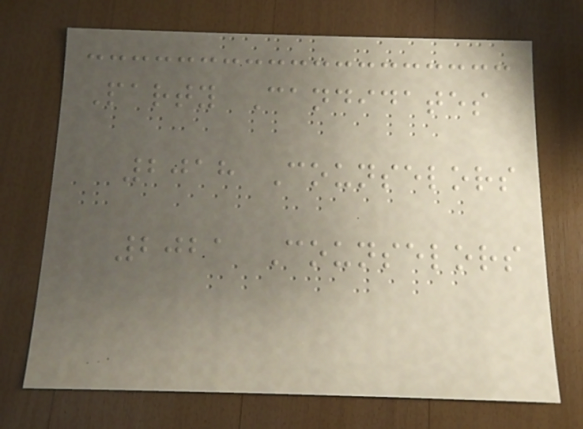Party Candidates
2018 Counselors
2021 Counselors
